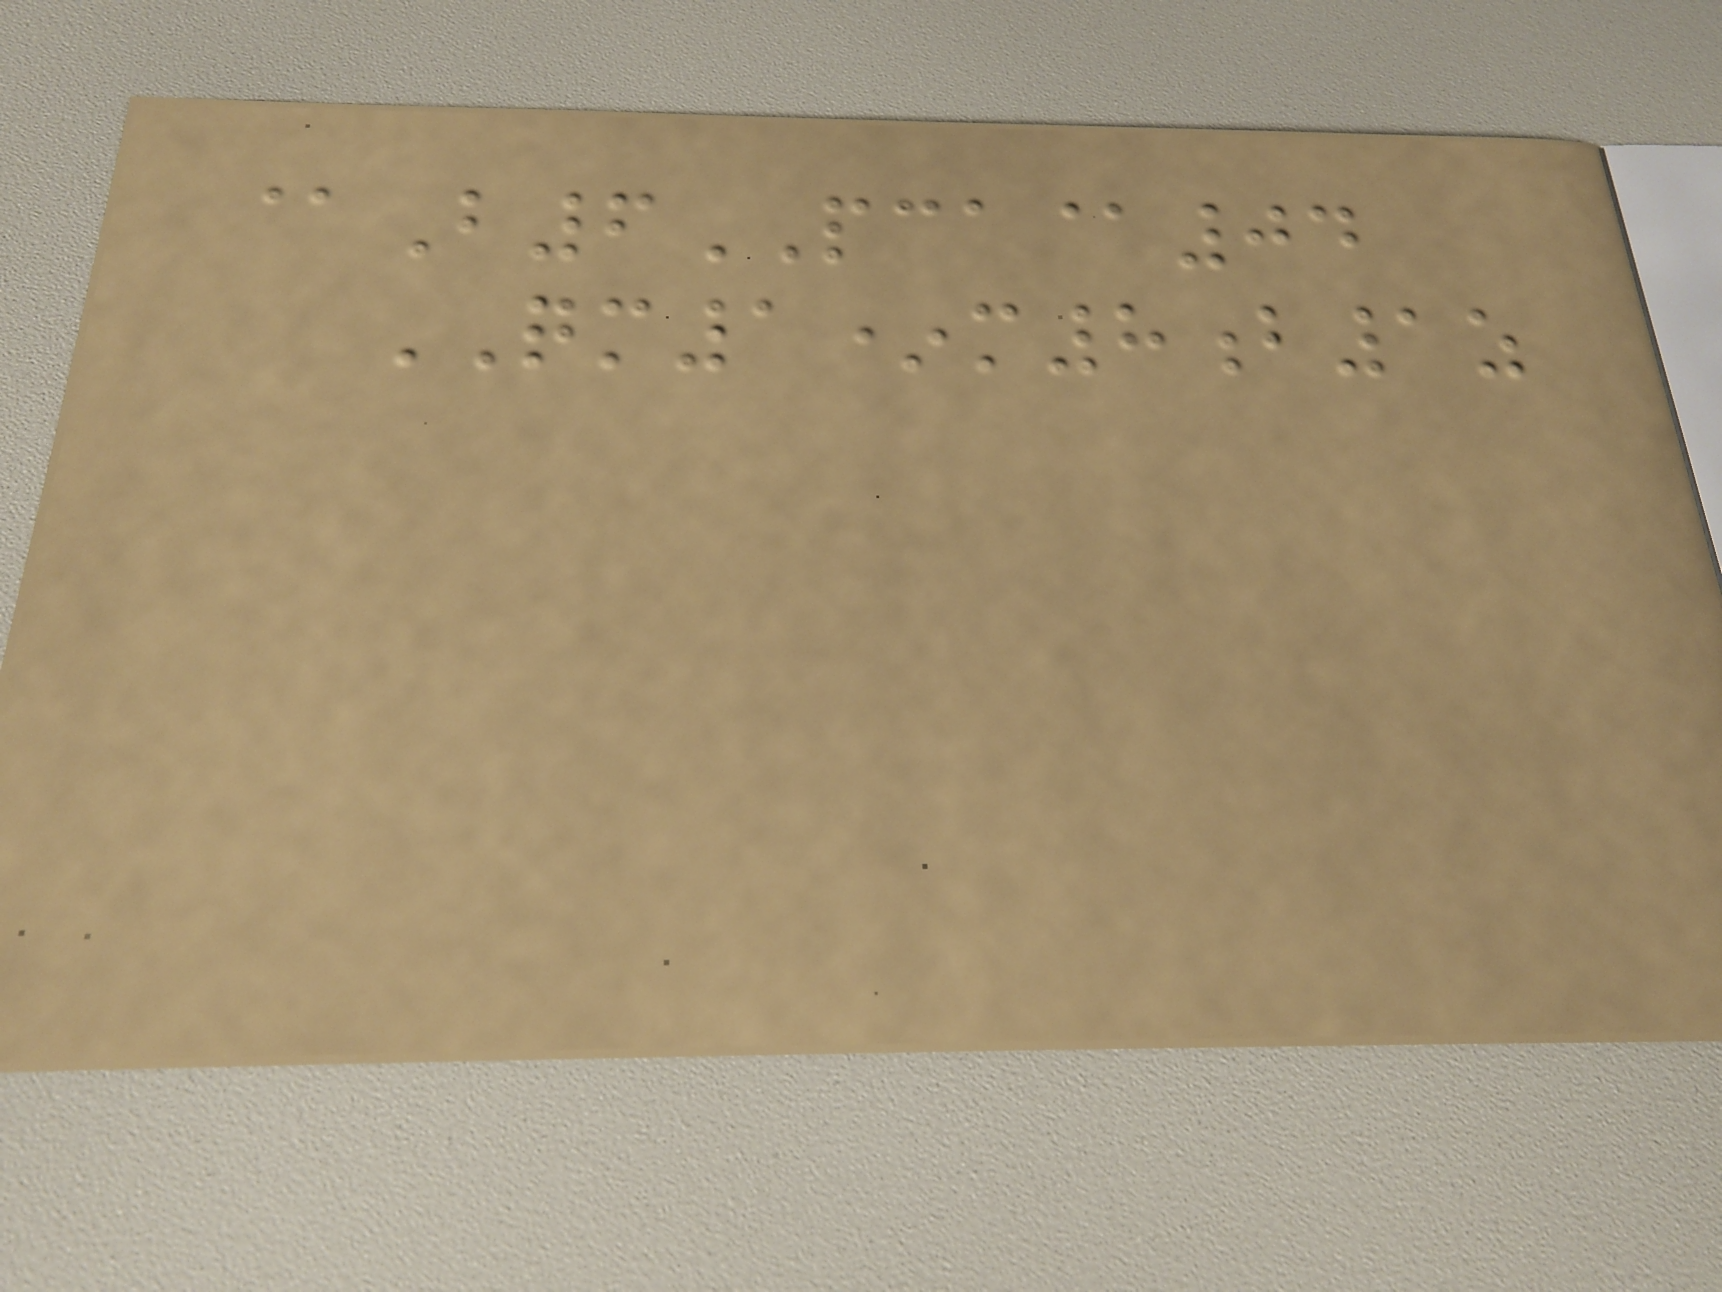@B6PCA@04
QM1*m8b1z
